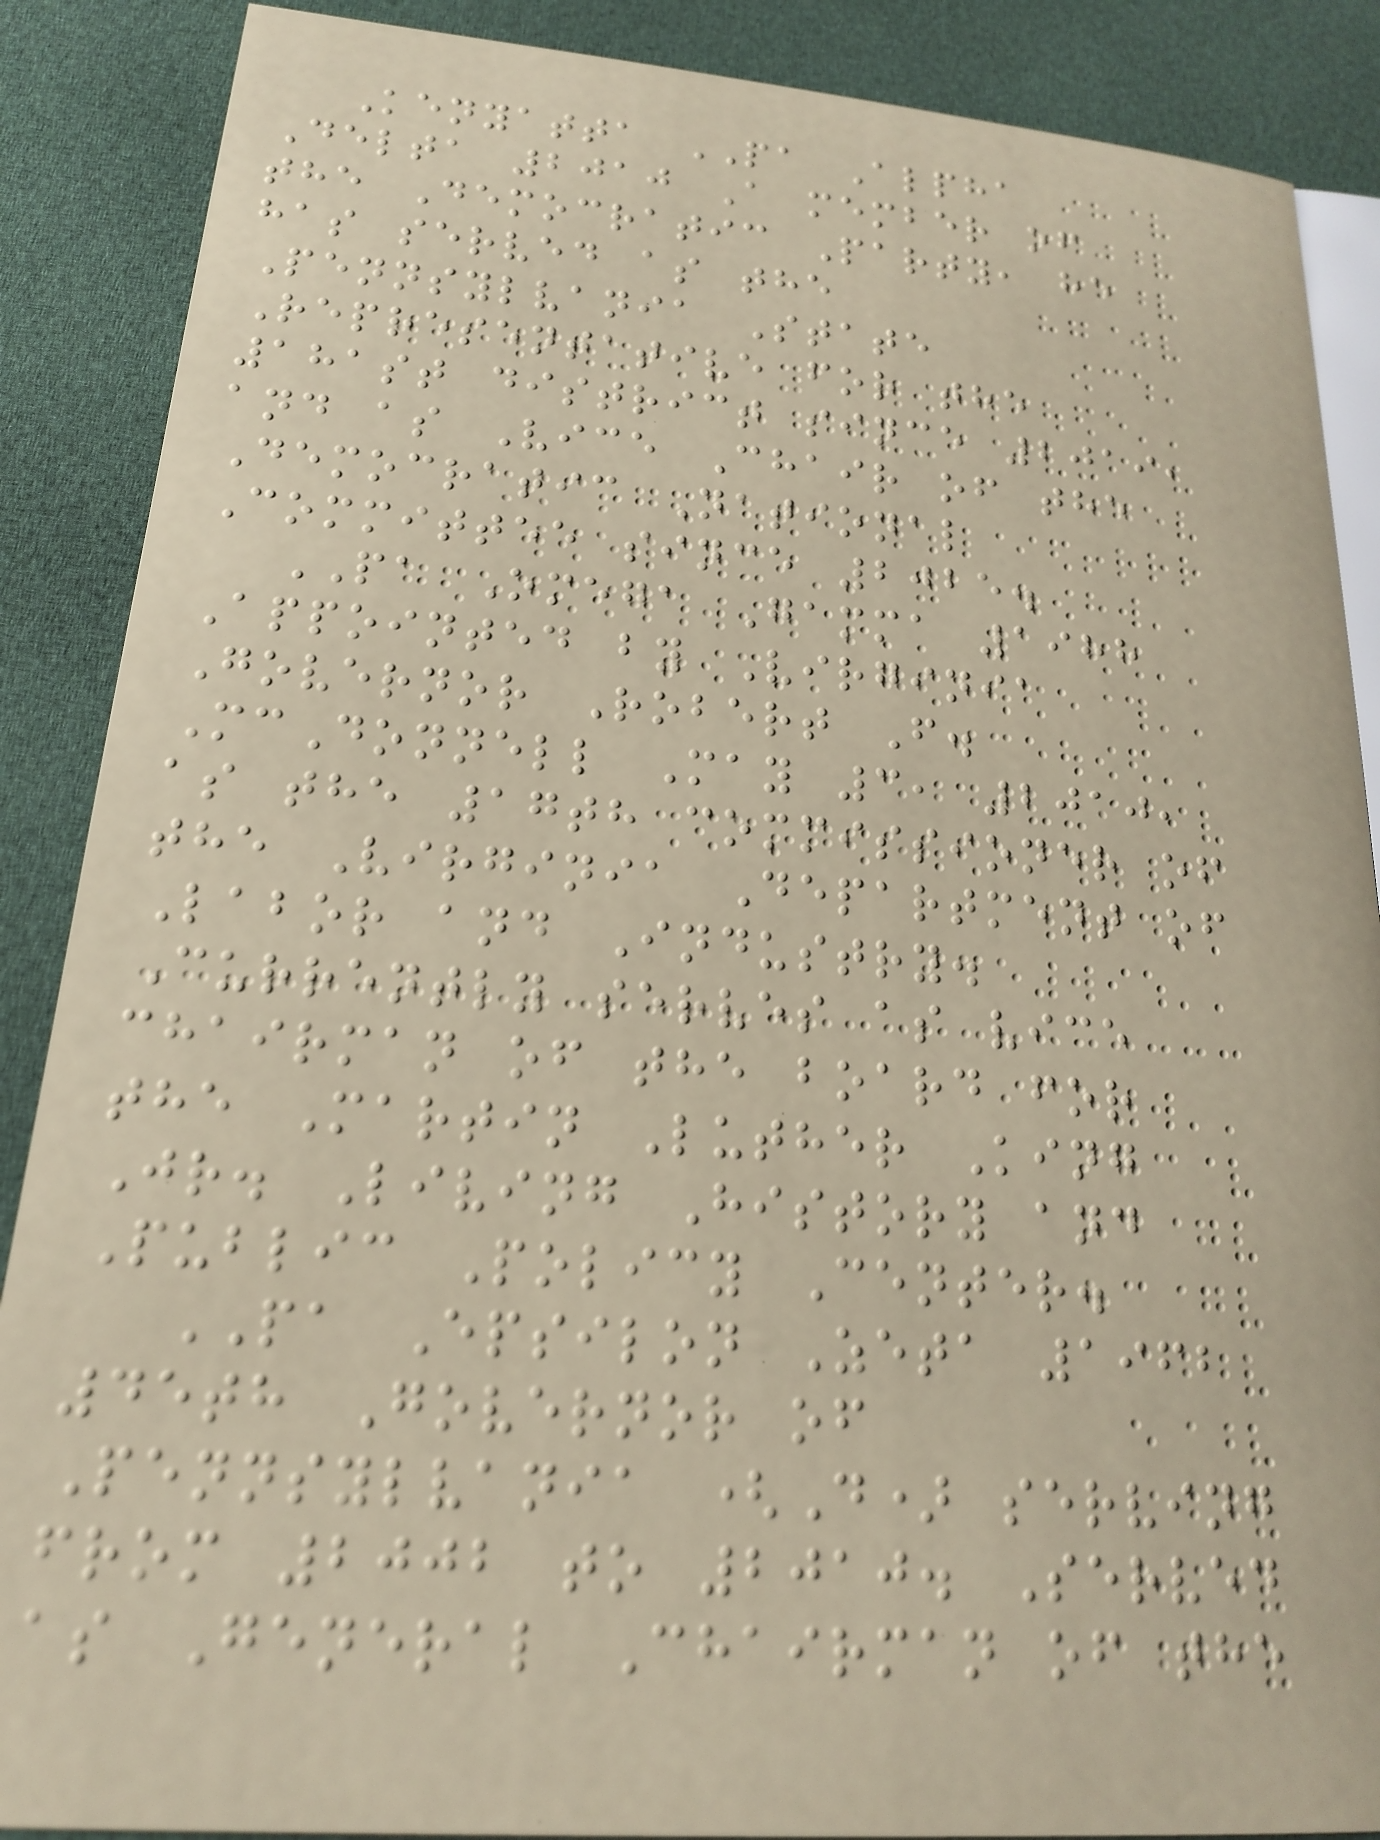Kenyatta PA Alpha
Delta 2010 A member of
the Democratic Party, he
has served as the
Pennsylvania State
Representative for the
181st district since 2019,
and as Vice Chair of the
Democratic National
Committee since 2025.
PA Omega Gamma 1988
Appointed by Virginia
Governor Robert F.
McDonnell May 3, 2010,
as the 17th commissioner of
the Virginia Department of
Labor and Industry.
Currently serves as vice
chairman of the board for
the Martin Luther King
Jr. Living History and
Public Policy Center.
PA Epsilon Zeta 1962
45th Governor of
Pennsylvania (D) serving
from 2002 to 2010. Served
as General Chairman of the
